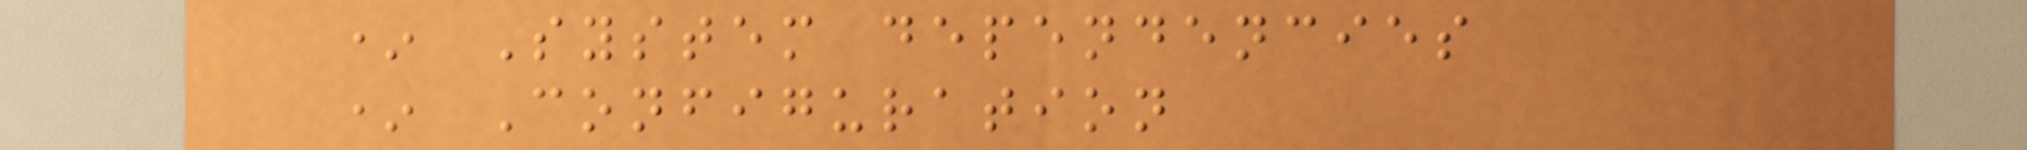* System dependencies
* Configuration
